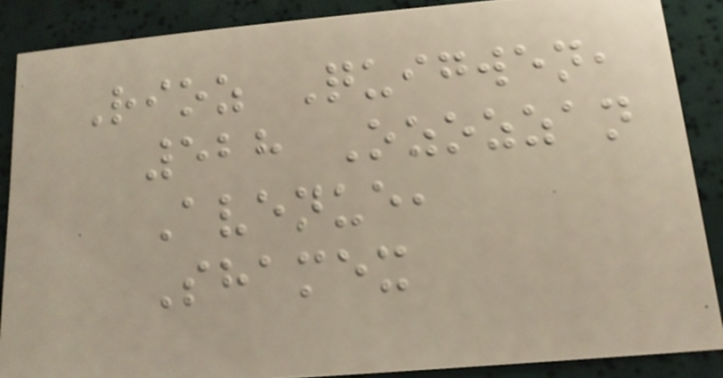Rioz Quigwen,
528 Ozozzan
Avenue,
Shamex
